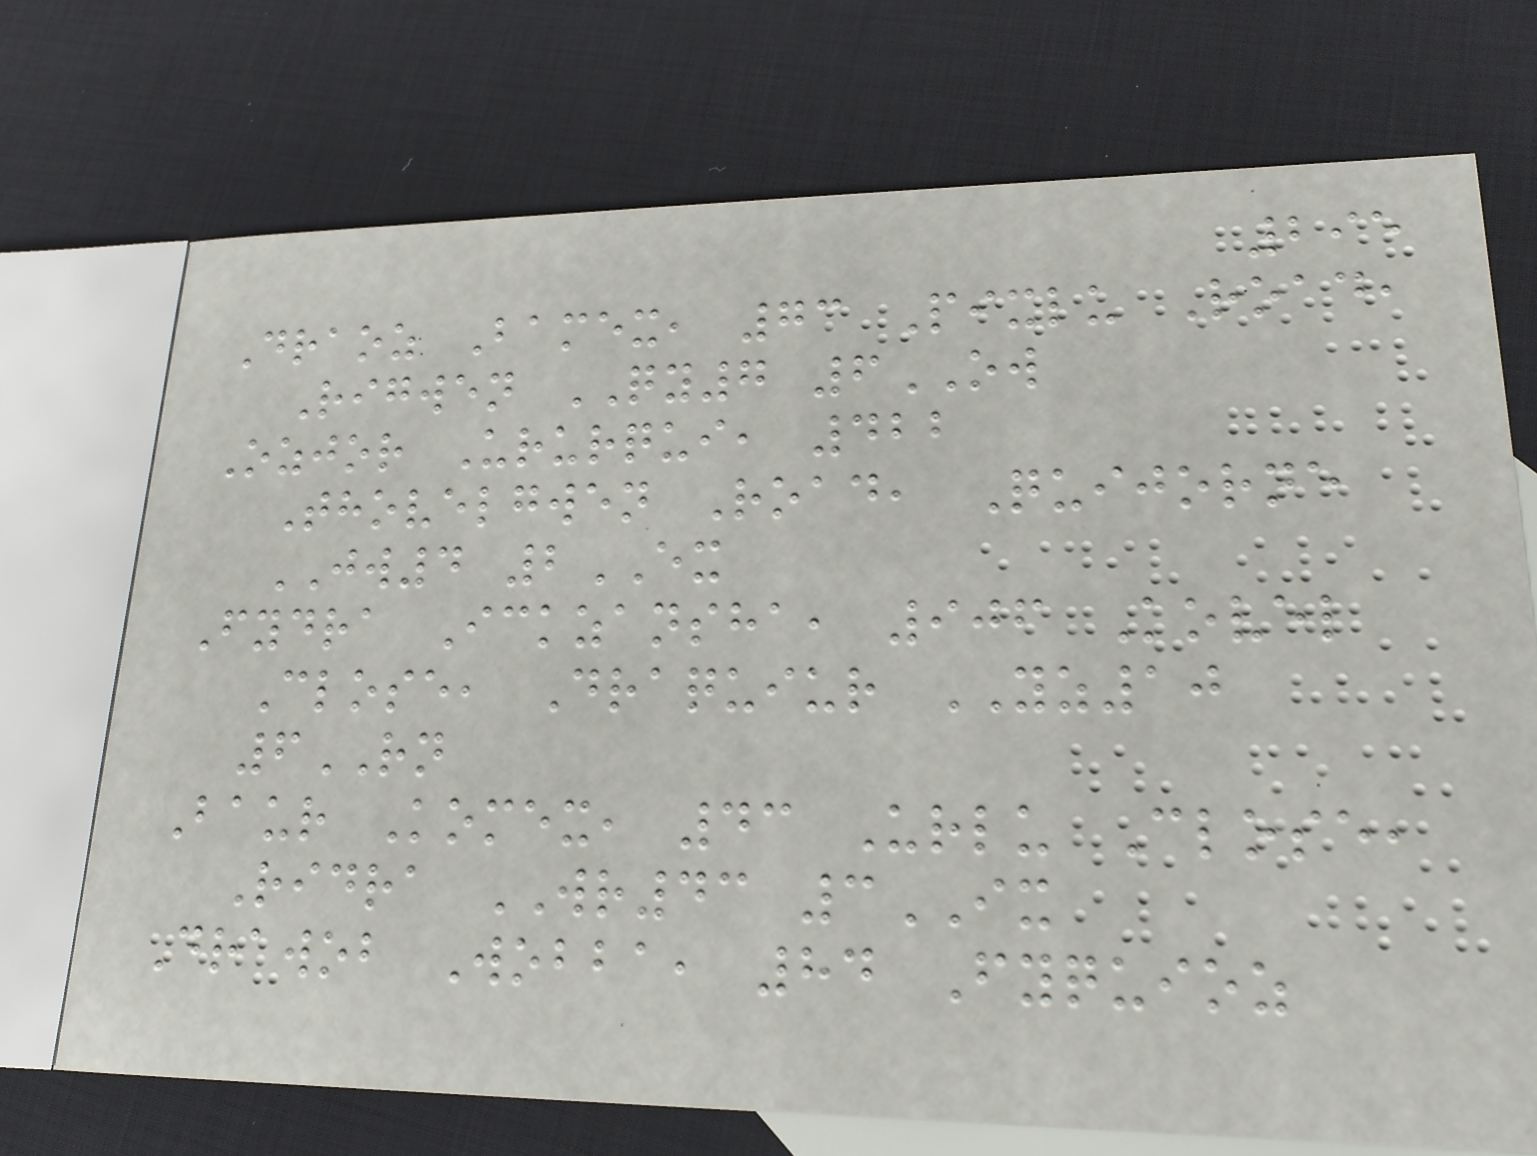295
Draoz Bamex, 73 Pixlu Road,
Rigwen QY7 6OW
Ozjor Ururqui, 422
Thovelgwen Road, Quijorne
JW4 2EX
Fydra Ickzansha, 906 Kovel
Close, Draquiur YZ10
6RN
Baur Komex, 43 Urlu Close,
Ridra WR43 3IX
Drawob Wobba, 84 Fyquioz
